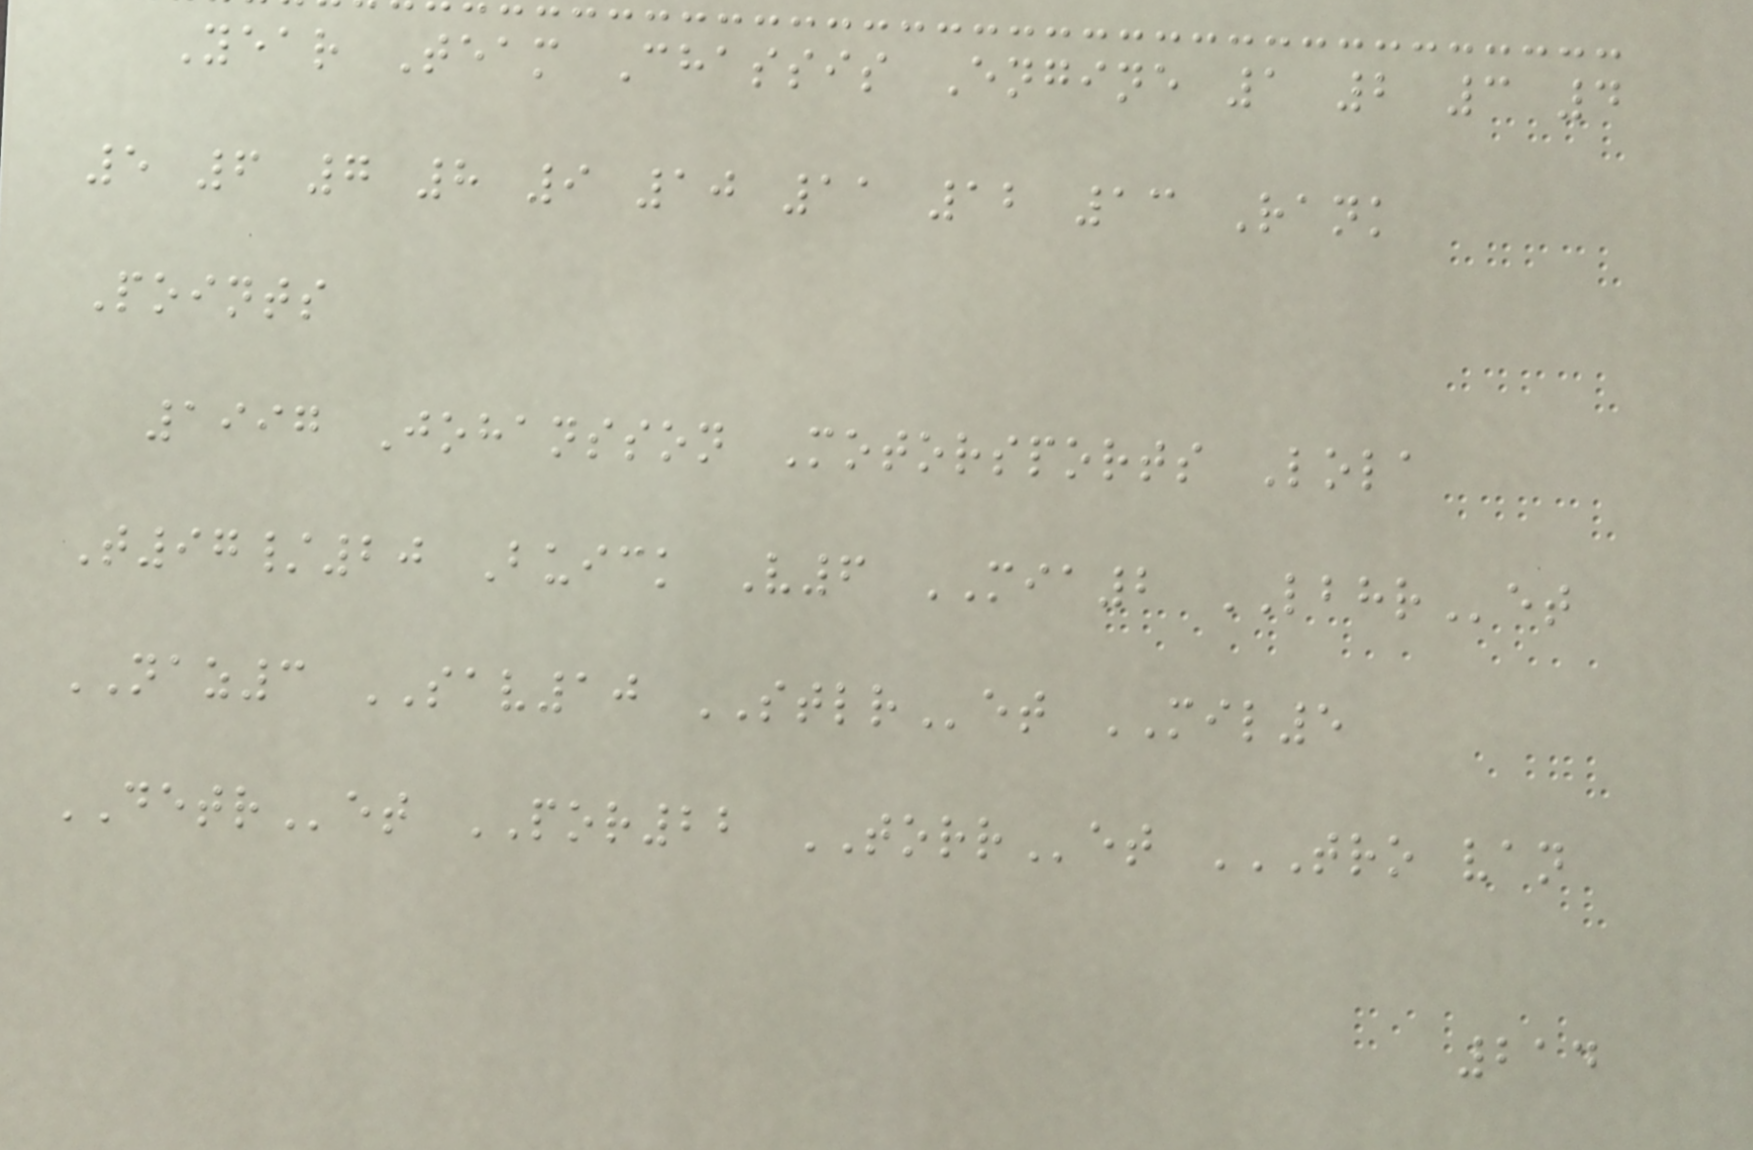Year Team Chassis Engine 1 2 3 4
5 6 7 8 9 10 11 12 13 Rank
Points
1997 Johansson Motorsports Lola
T97/20 Buick V6 MIA2 LBHRet
NAZ3 SAV10 STLRet MIL5
DETRet POR22 TORRet TRO VAN
214
